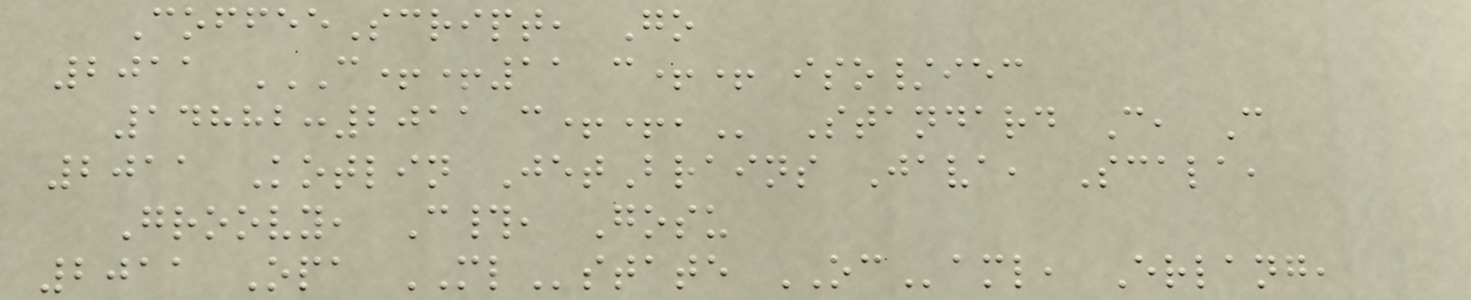CoffeeScript, Go
2011 C++11 C++ ISO/IEC
14882:2011 C++, Standard C, C
2011 Kotlin JetBrains Java, Scala,
Groovy, C#, Gosu
2011 Opa MLstate OCaml, Erlang,
